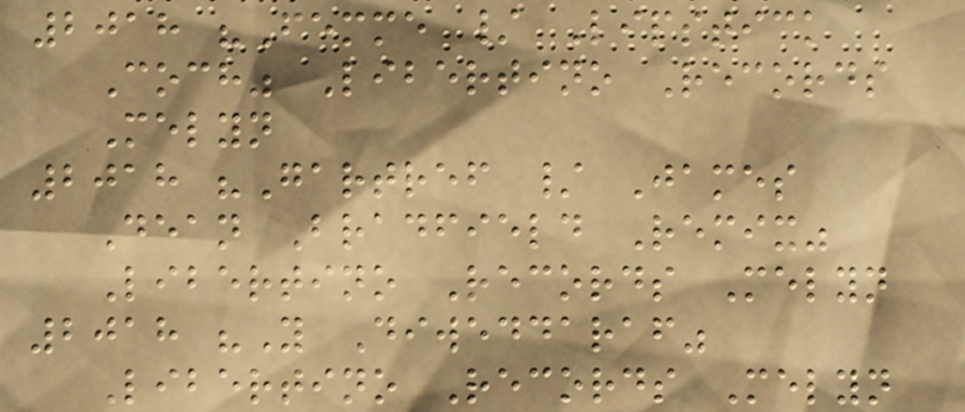2018 "Femme / Lipstick
Coch" Libertino Records
Melyn
2018 "Gartref / James
Dean Bradfield Remix"
Libertino Records Melyn
2018 "Y Diweddaraf"
Libertino Records Melyn
